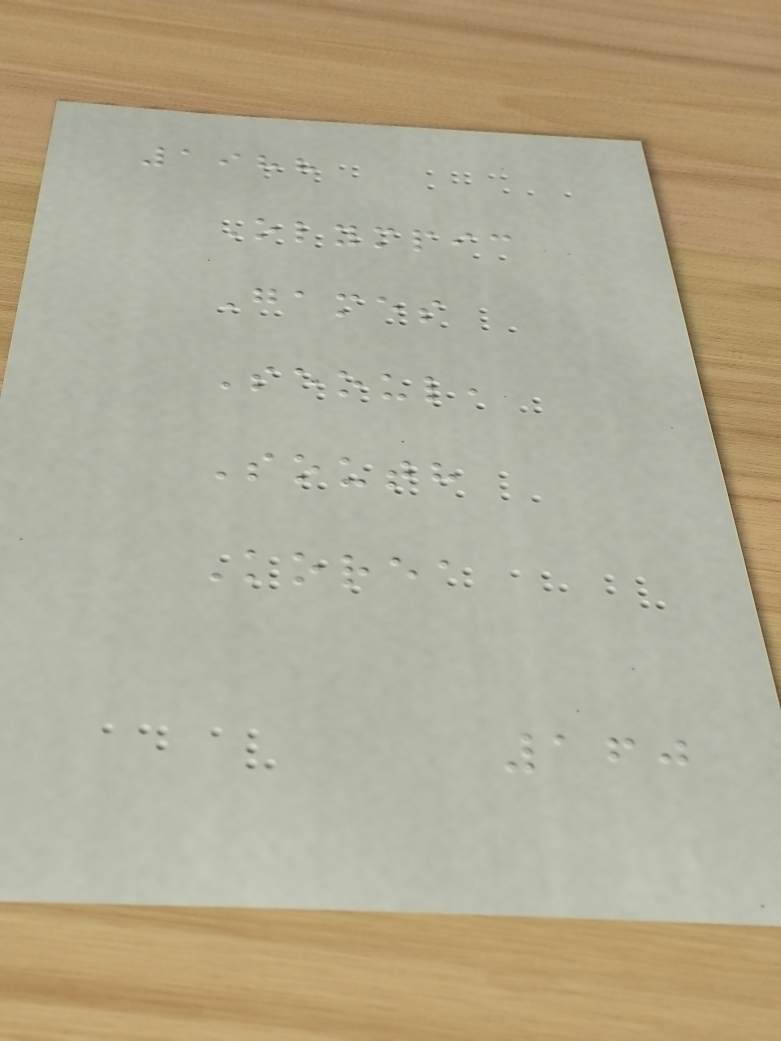1988
Olympic
Games
Seoul,
South
Korea
160
